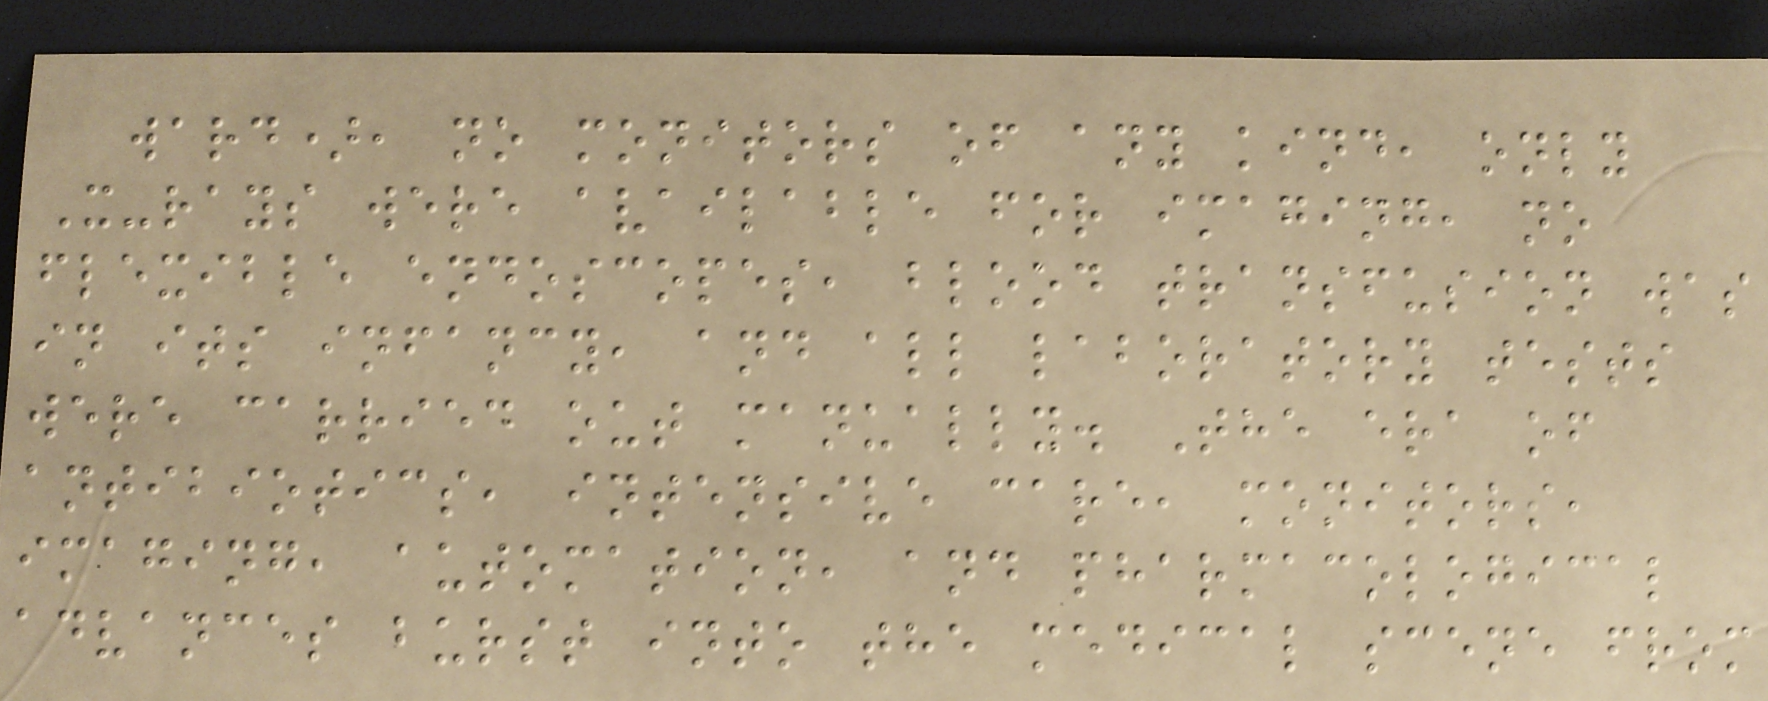ward), no monitors of any kind, only
X-rays were available for imaging, no
flexible endoscopes, blood transfusion was
in its infancy, and all laboratory tests
were carried out manually. The era of
antibiotics, intensive care, monitors,
imaging, automation, and pharmacological
advances burst into the medical scene from
